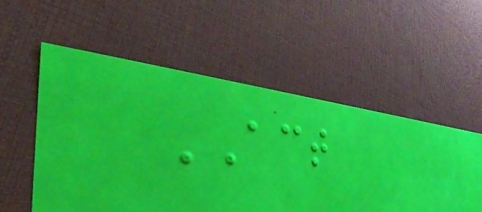ACT
